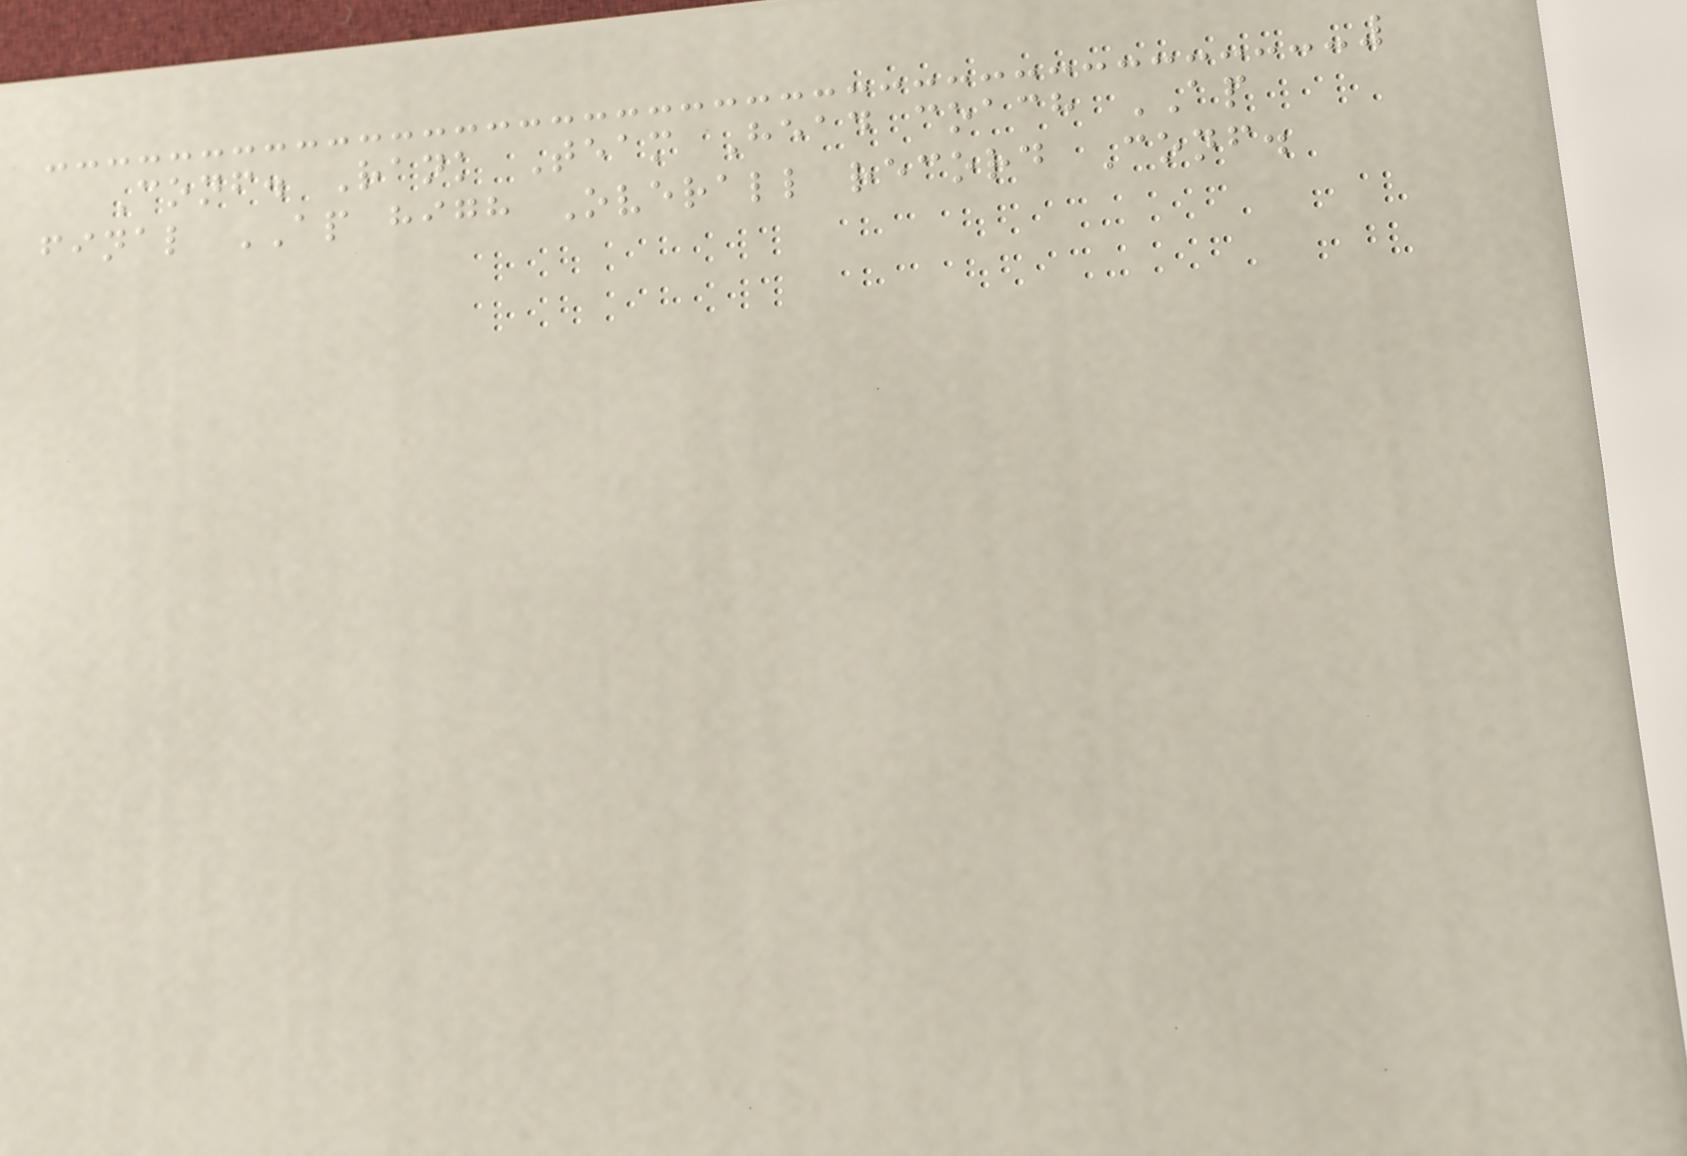Conf. Rank Team Head coach AP
final AP high Overall record Conf.
